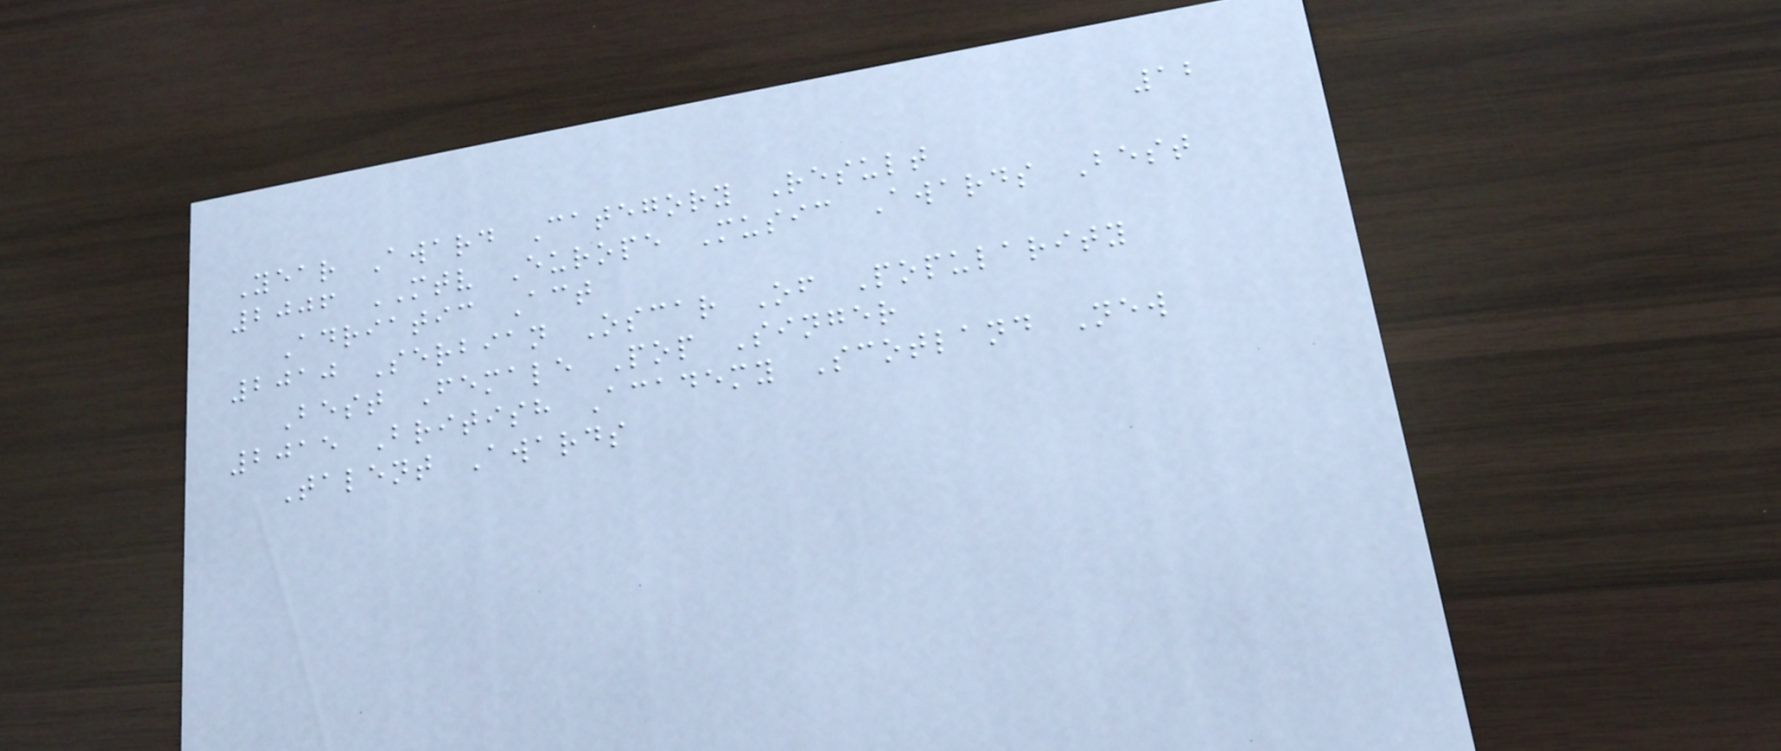12
Year Award Category Result
2006 MTV Europe Music Awards Best
Adriatic Act
2010 Serbian Oscar Of Popularity
Best Female Pop Singer
2015 British Academy Scotland New
Talent Awards
